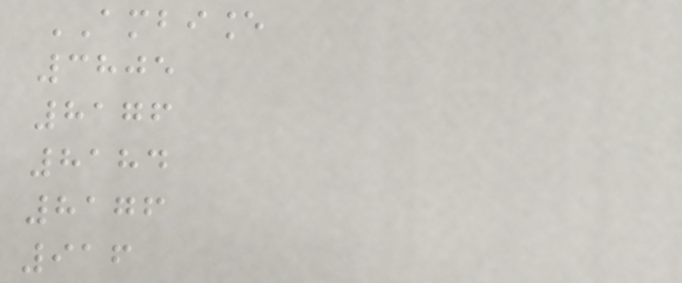AMBIANCE
3805
8176
8184
8176
916
